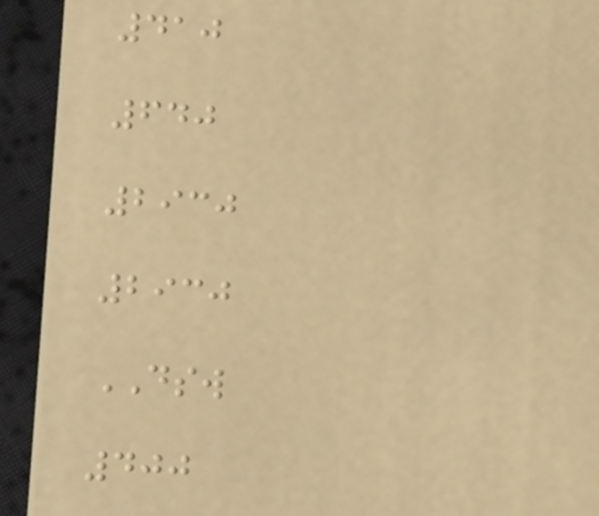410
640
2930
2930
DSW
400
